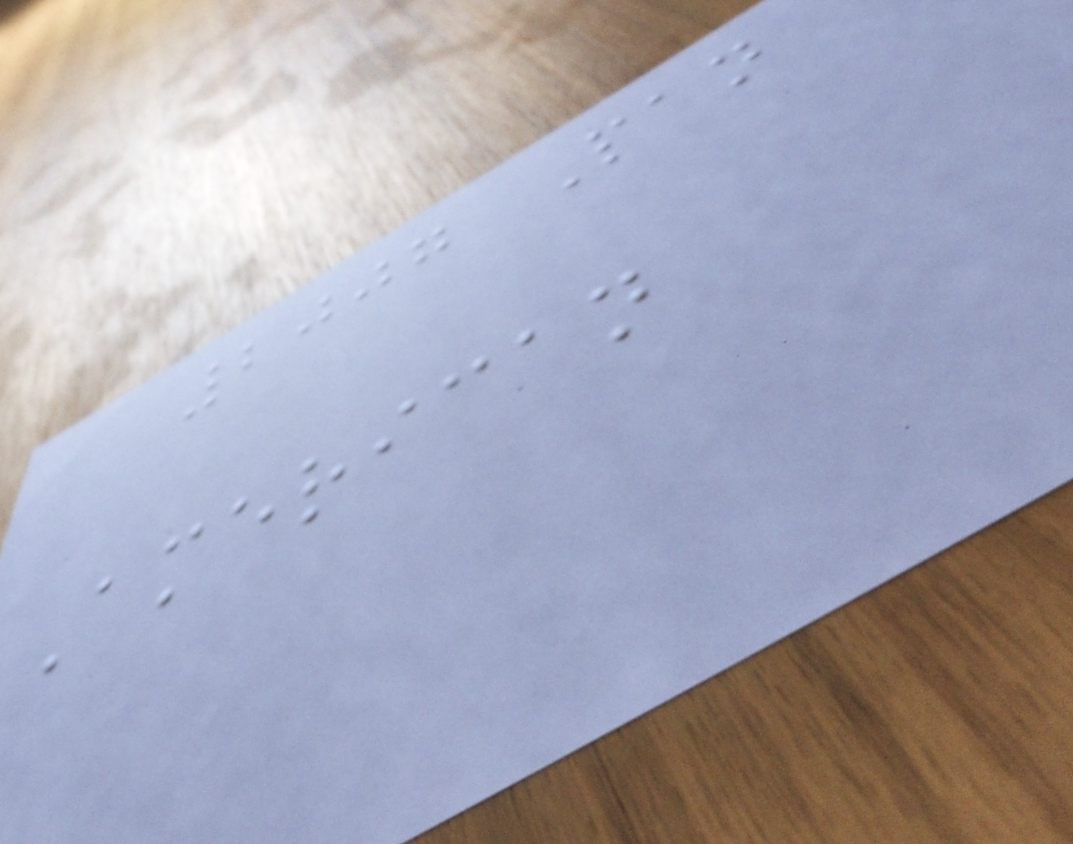2007 Pan
American
